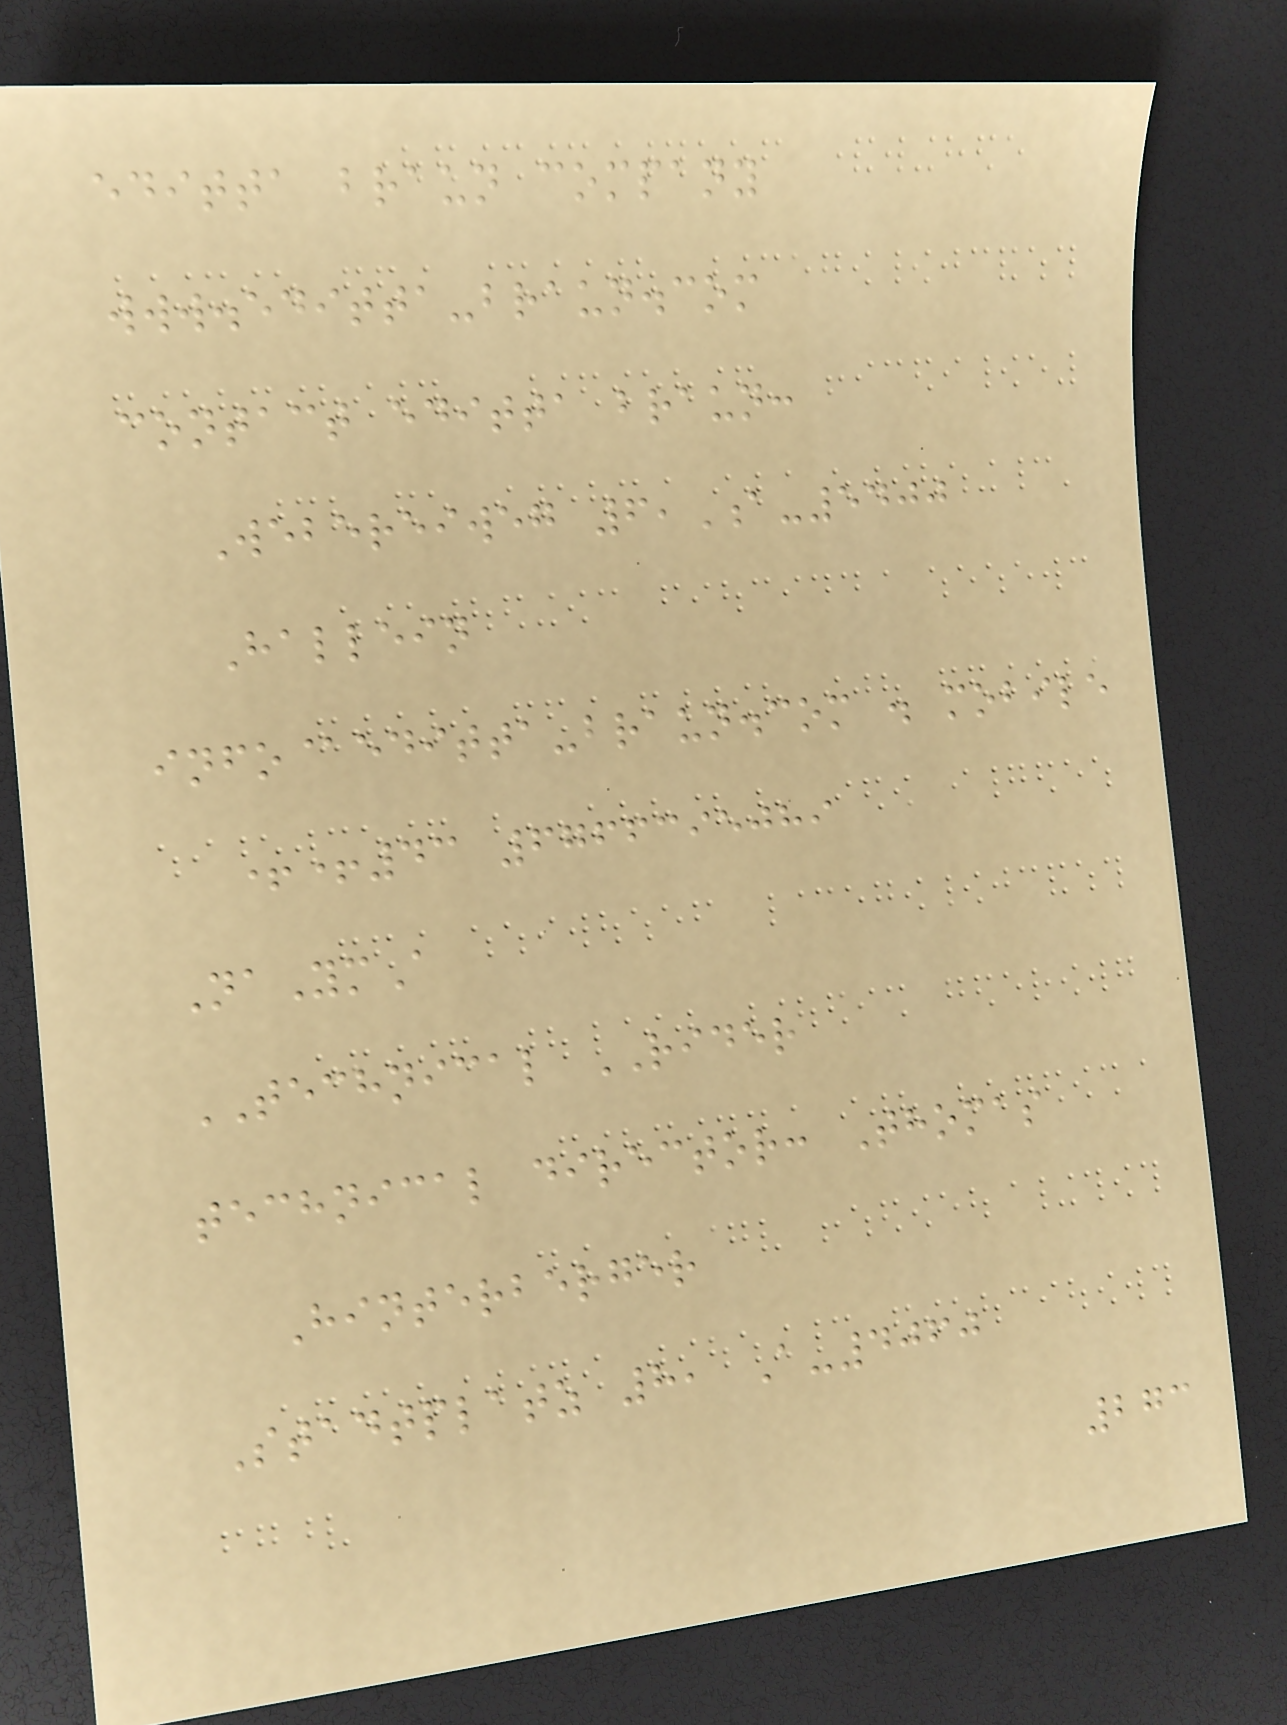editta braun company
www.editta-braun.com
contact editta braun:
Webereiweg 6,A-5400
Hallein
info@editta-braun.com . mobile
++43 6766395089
NaYmA
TECHNICAL RIDER
technical director: Thomas
Hinterberger
Stadtplatz 8, A-4060
273
